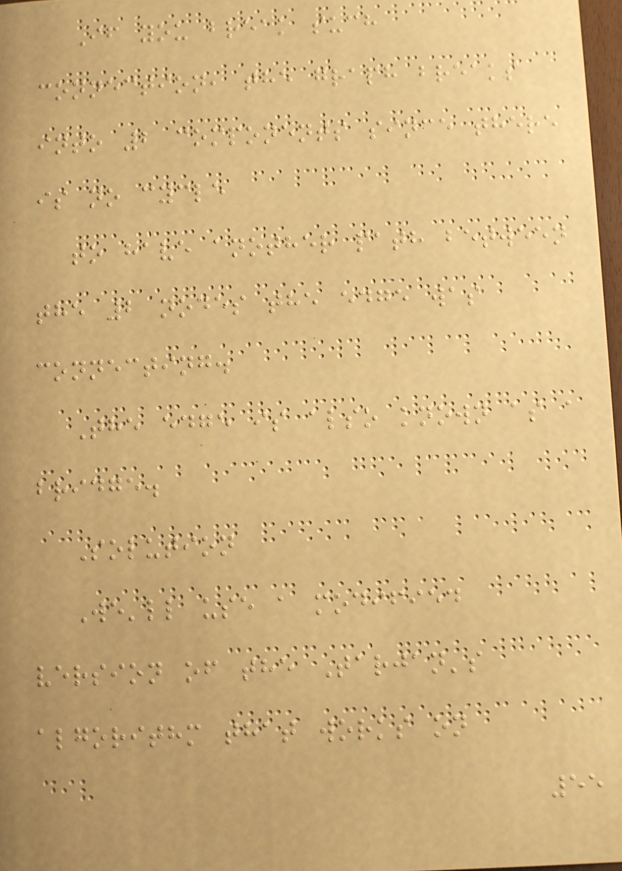If you break such
connection, the graph breaks
into 2 components since there
is no cycle
to have another path between
the 2 nodes the edge was
connecting.
The edge is also known as a
bridge.
Solution
We'll use a modified
version of the Tarjan's
algorithm that works on
55
